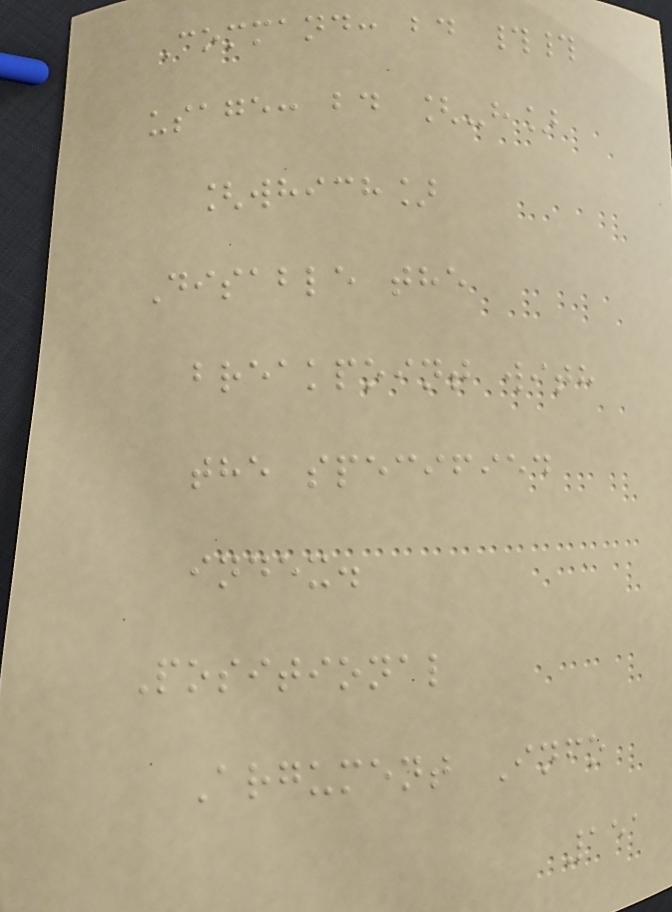Command: bd ##
usage: bd [-h]
[which]
Disable the
breakpoint with
the specified
index.
Positional
Argument Info
151
